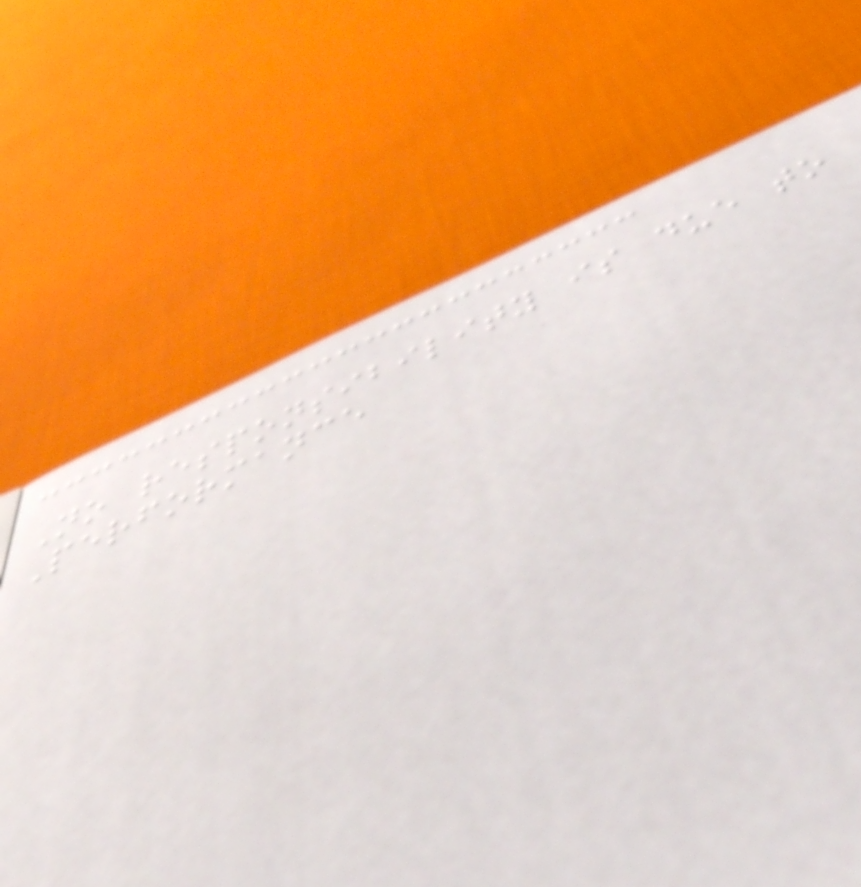No responsibility is due to
Performance
